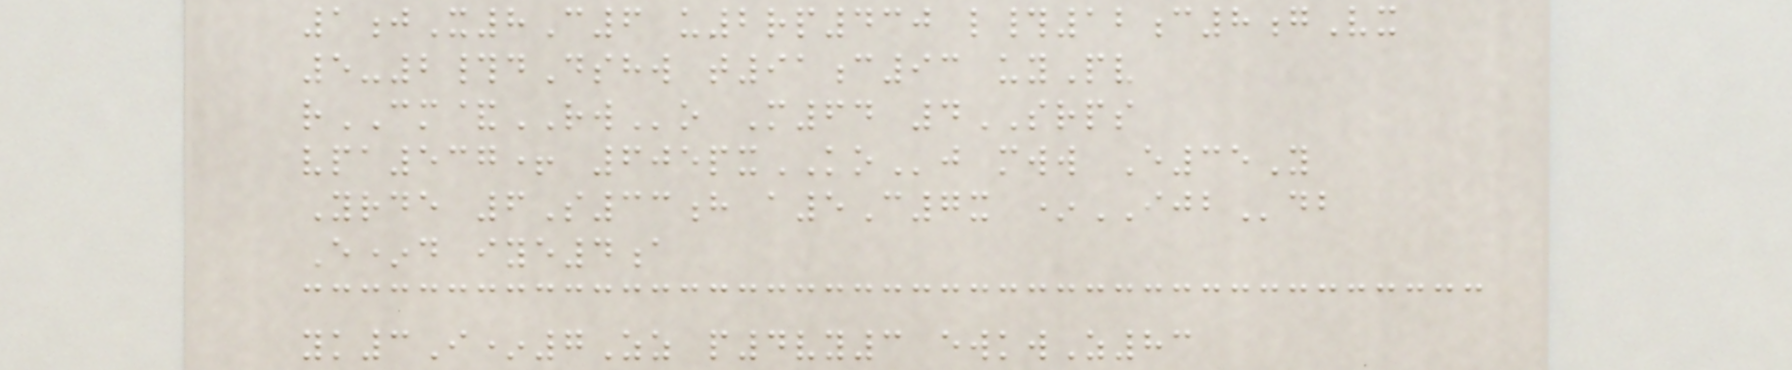1jX8C6 u2rp430 l#12c8gVx
5-2#dDshw t91c93 uyPv
rCM&RWo M64 4SRPS
vpa537+ 605pxKOj mww E35Y
Yrde 6S33h a5C7x *IJBdb
E*d iye4a
yk3I*7Zz p4vy3 ewkwZ83
